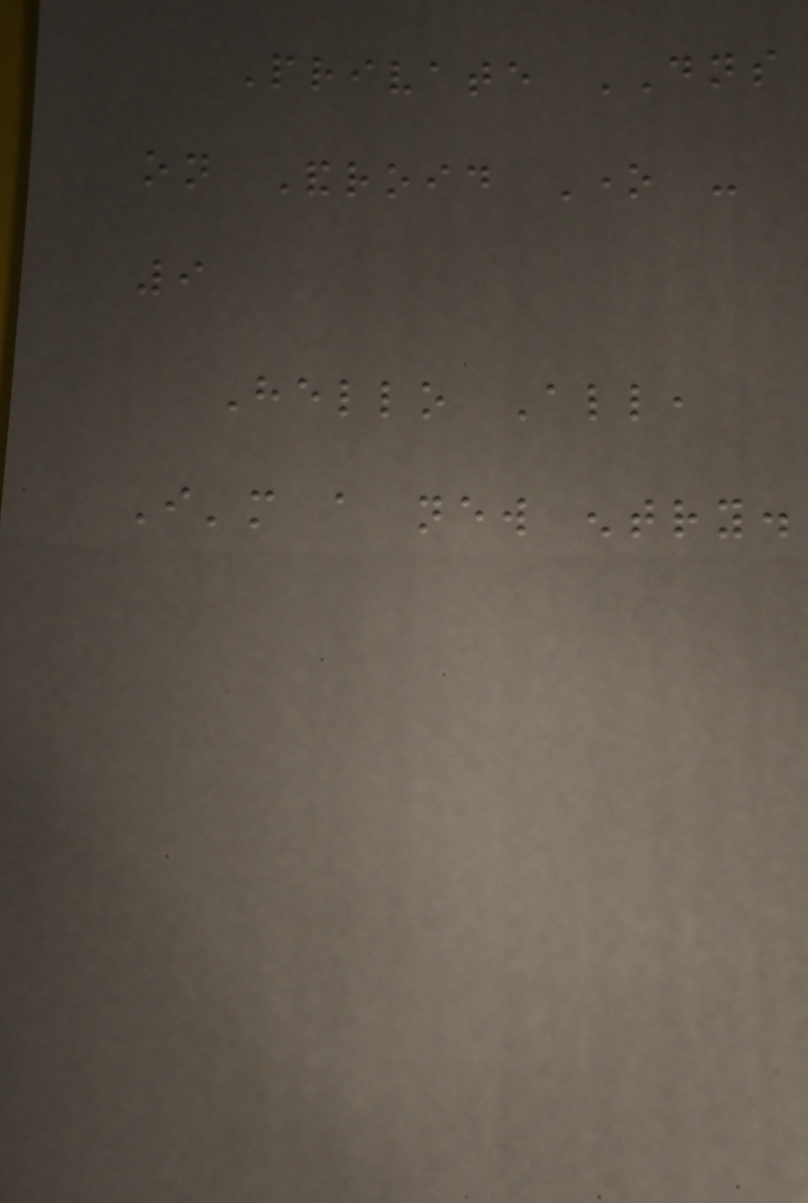Private DNS
on Android One -
9
Hello All,
I'm a new entry.
